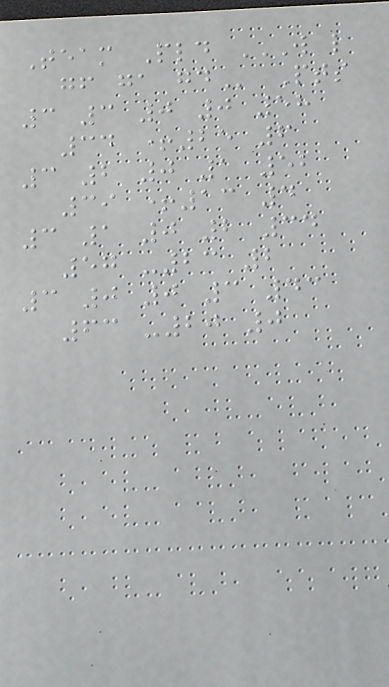Team Pld W L
GF GA GD Pts
3 3 0 0 58
34 +25 6
3 2 0 1 52
39 +13 4
3 1 0 2 34
57 -23 2
3 0 0 3 43
63 -20 0
